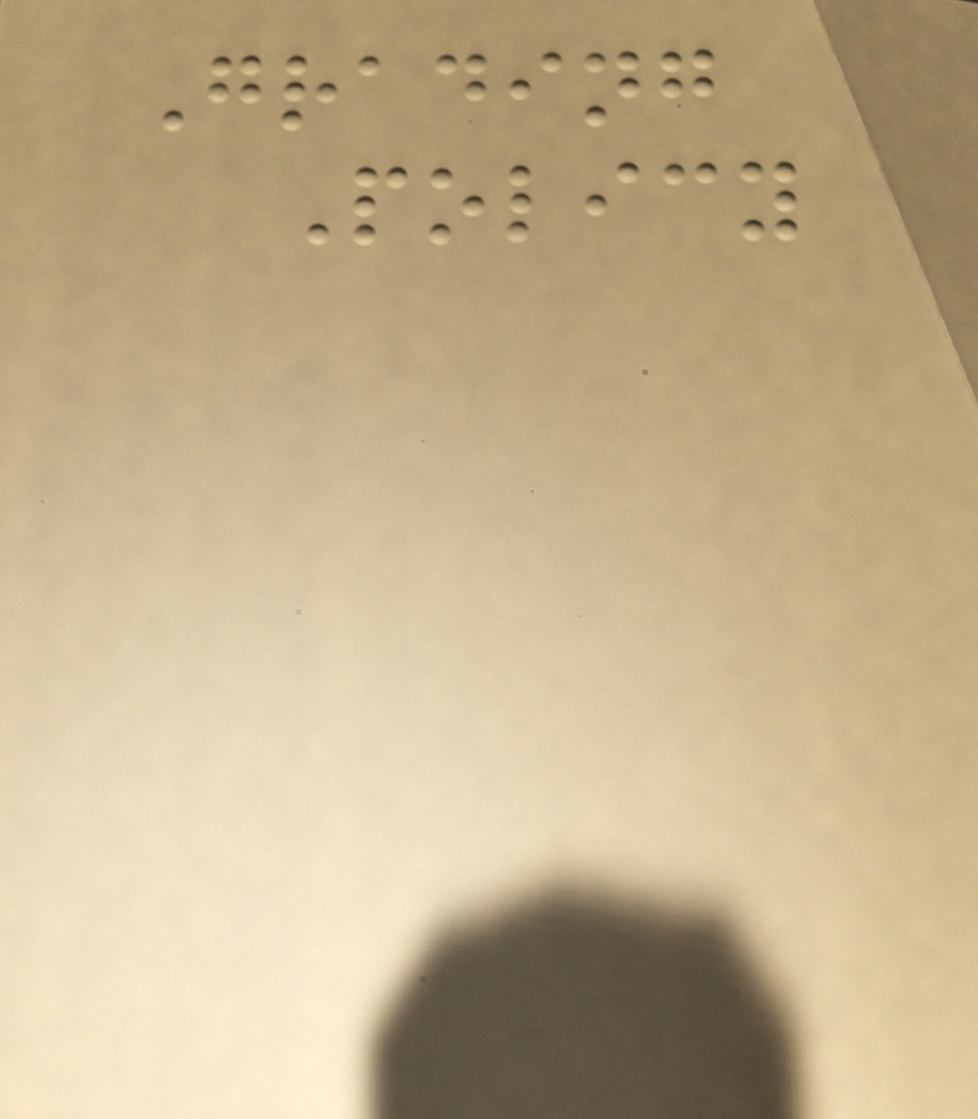Grading
Policy
